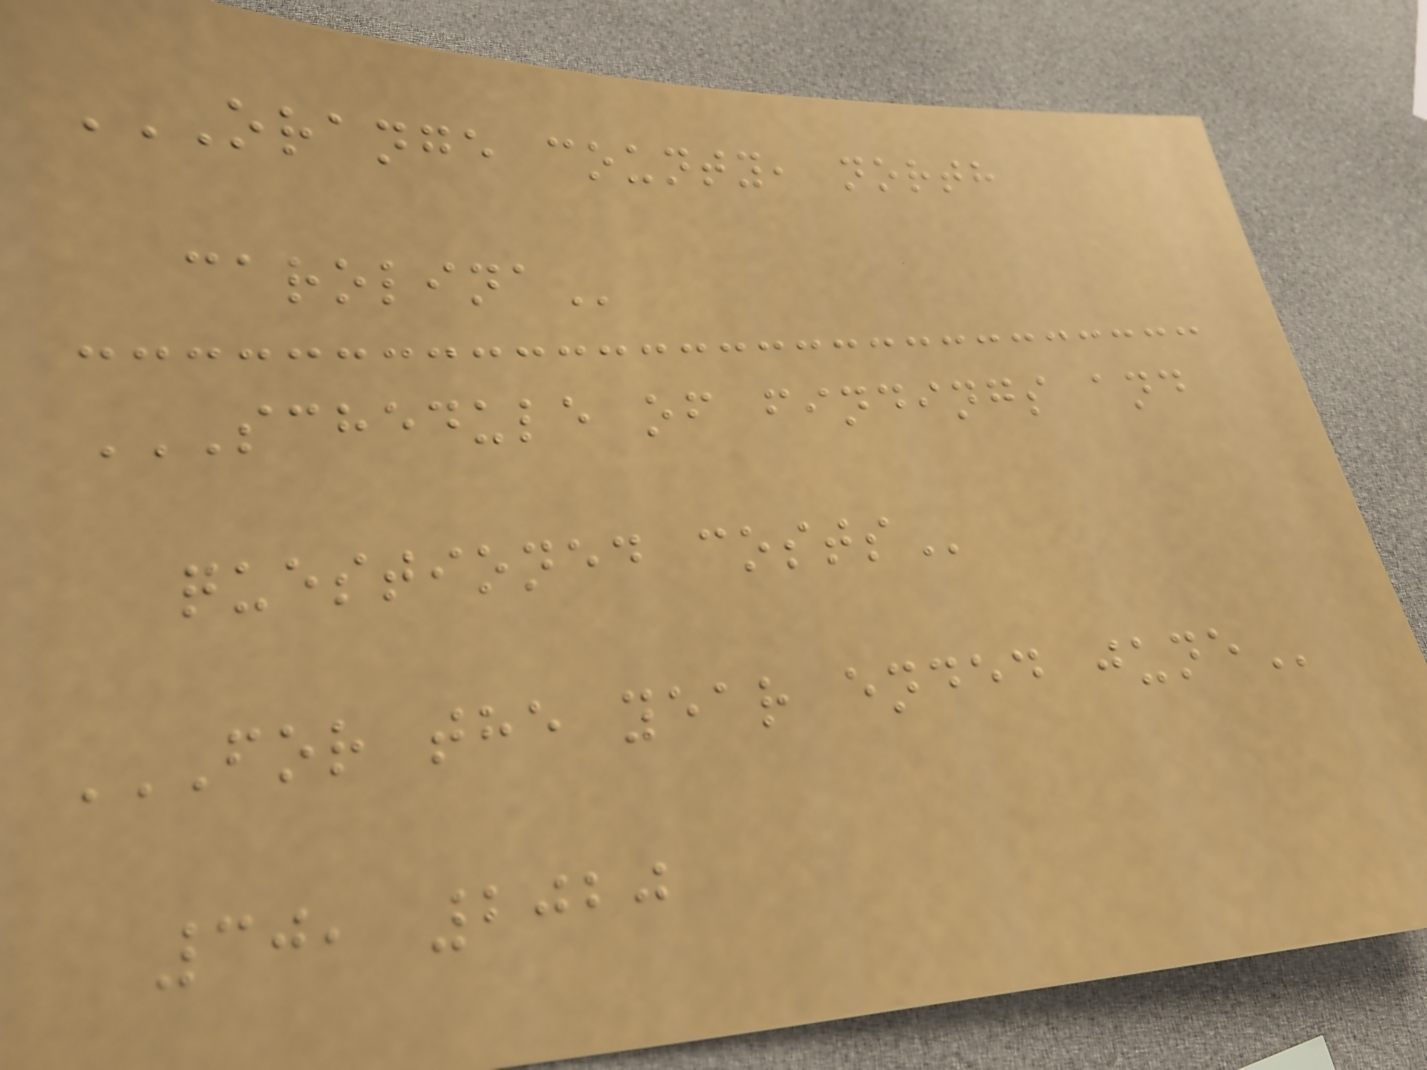ORANGE COUNTY, NORTH
CAROLINA
SCHEDULE OF FINDINGS AND
QUESTIONED COSTS
FOR THE YEAR ENDED JUNE
30, 2020
